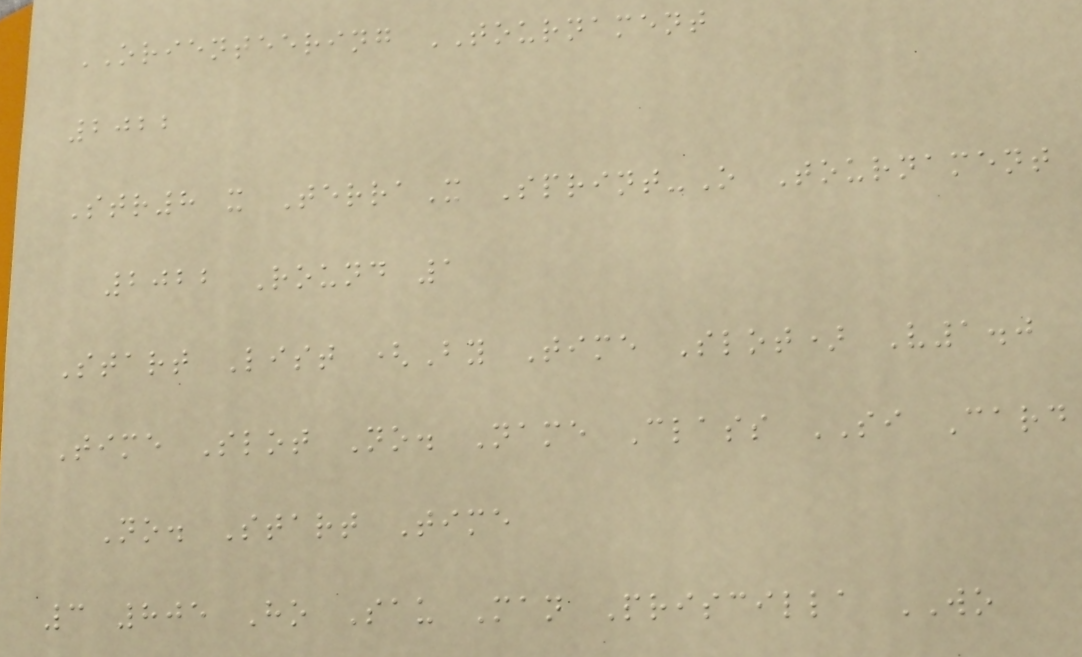ORIENTEERING TOURNAMENT
2022
Str8 x TerraX Sprint-O Tournament
2022 Round 1
Start List (By Time Slot) V1.0
Time Slot No. Name Class SI Card
No. Start Time
3 805 Ho Sau Man Priscilla WO
